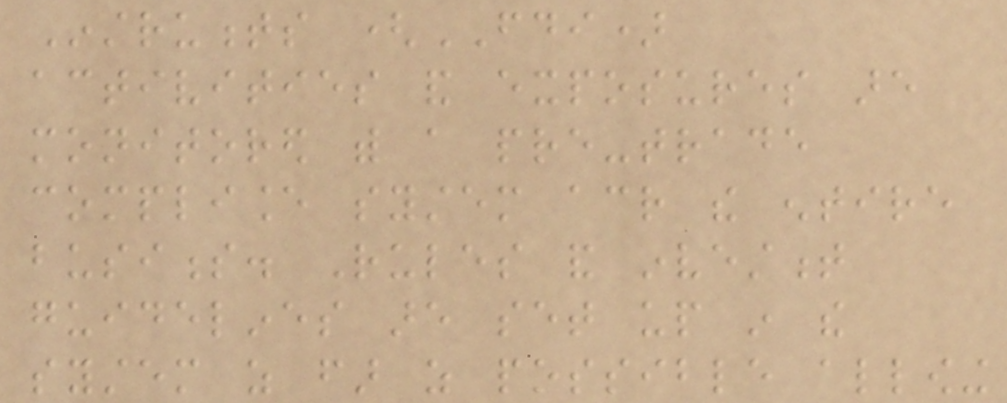Instruments (FDI)
activities and exposures are
monitored with a pre-trade
compliance system across the entire
business. Rules and investment
guidelines are set up in the
system as far as possible allowing
